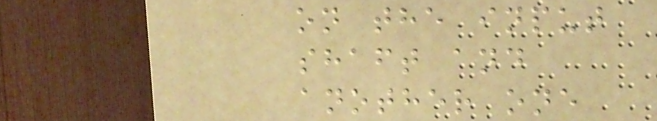on the input
shaft and
another one
